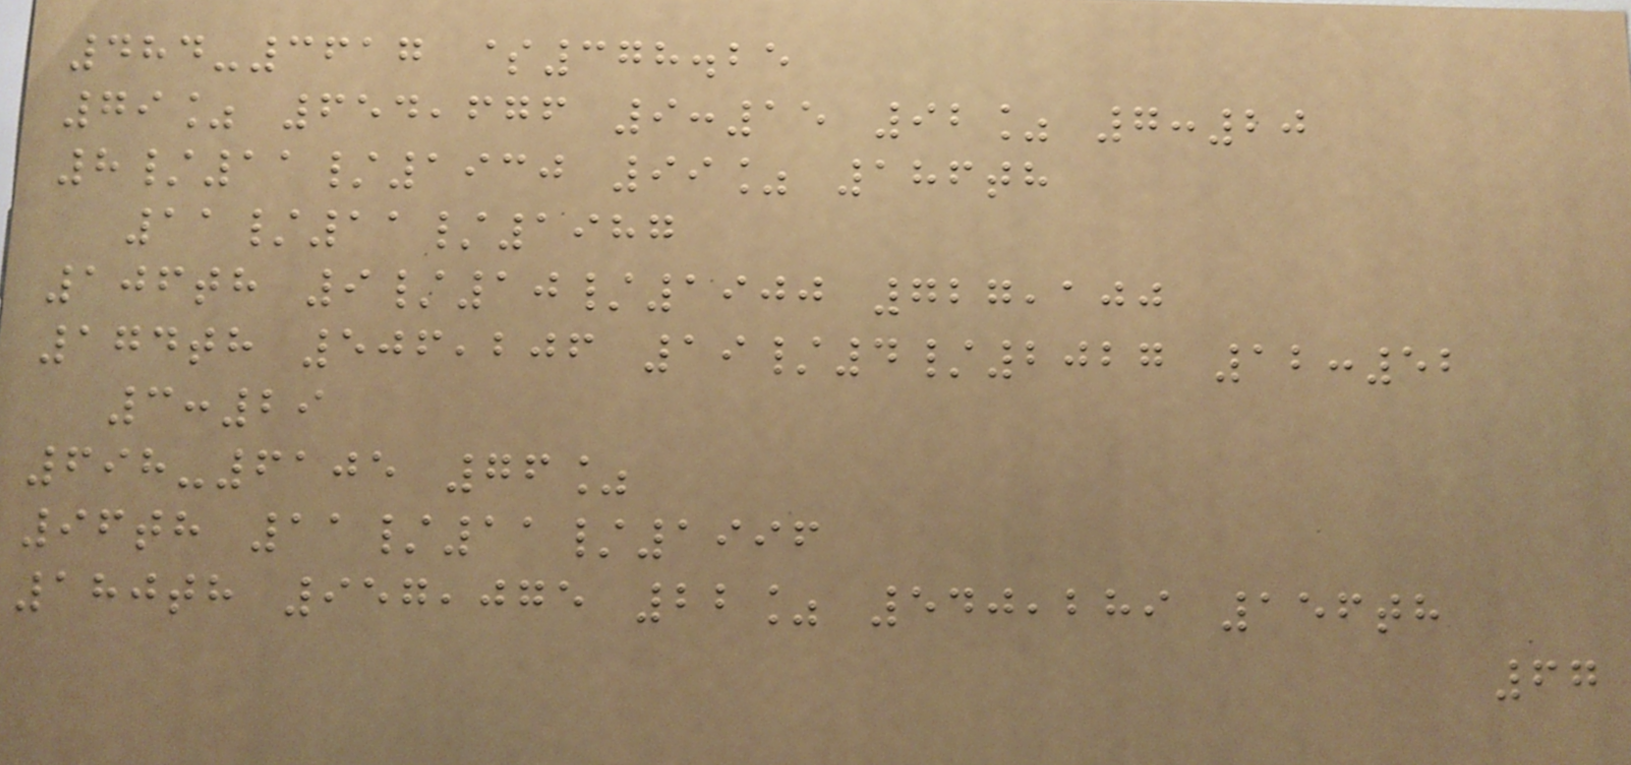484-3617 $378.25
79% 654,676 9:15 92% 7:20
8/11/1930 99% 186th
11/11/1987
106th 9/10/1900 727,100
174th 506,206 19/4/2027 12:52
3:29
698-6105 76%
96th 11/11/1996
180th 957,075 22% 540,289 156th
67
